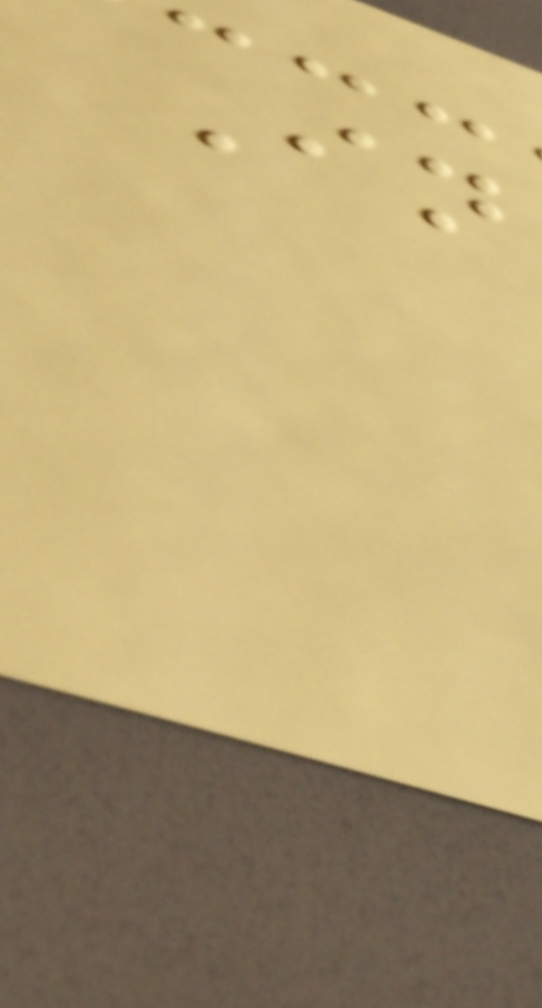In
